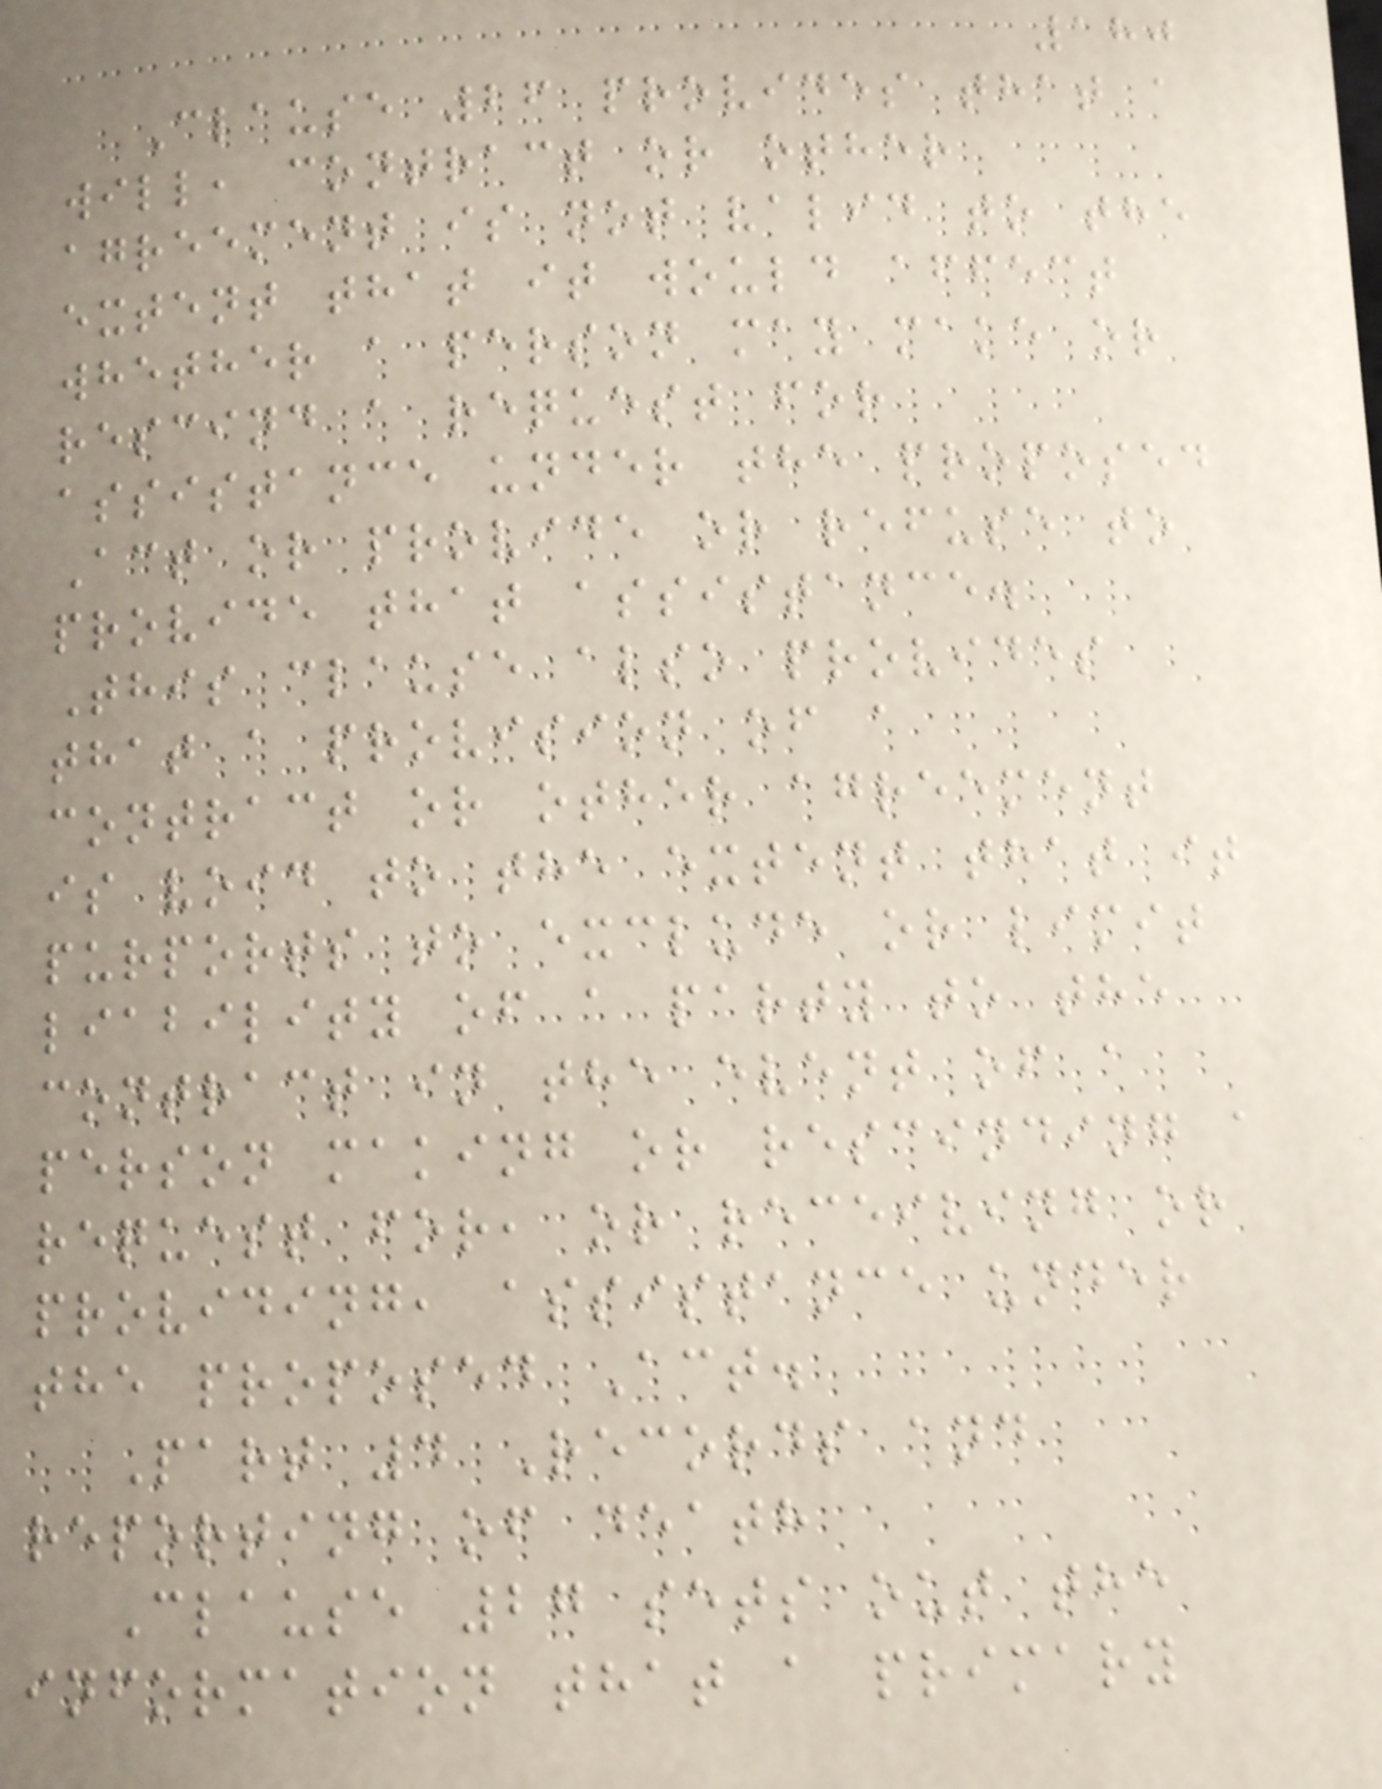180
Clause 26 provides that a
will, contract or other
agreement is not valid to the
extent that it would affect
whether a person may make or
rescind a request for
assistance under the proposed
Act or provide or refuse to
provide that assistance.
This clause also provides
that a provision of a
contract or other agreement
is void to the extent that it
purports to exclude or limit
liability of a party to the
contract in the event of a
person making or rescinding a
request for, or receiving or
providing, assistance under
the proposed Act.
Part 4 Records and
reporting of death
Clause 27 sets out the
information that a primary
